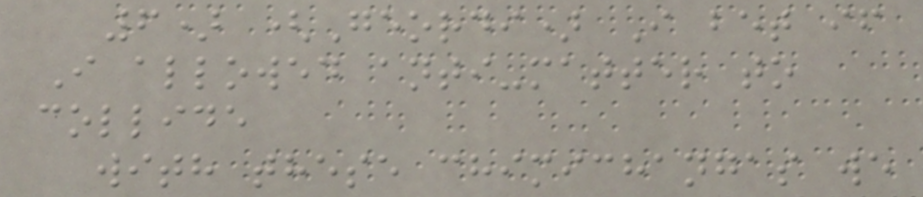6) (Geordi) I bet if
I allowed anti-matter to
collide
with these chimichangas we
